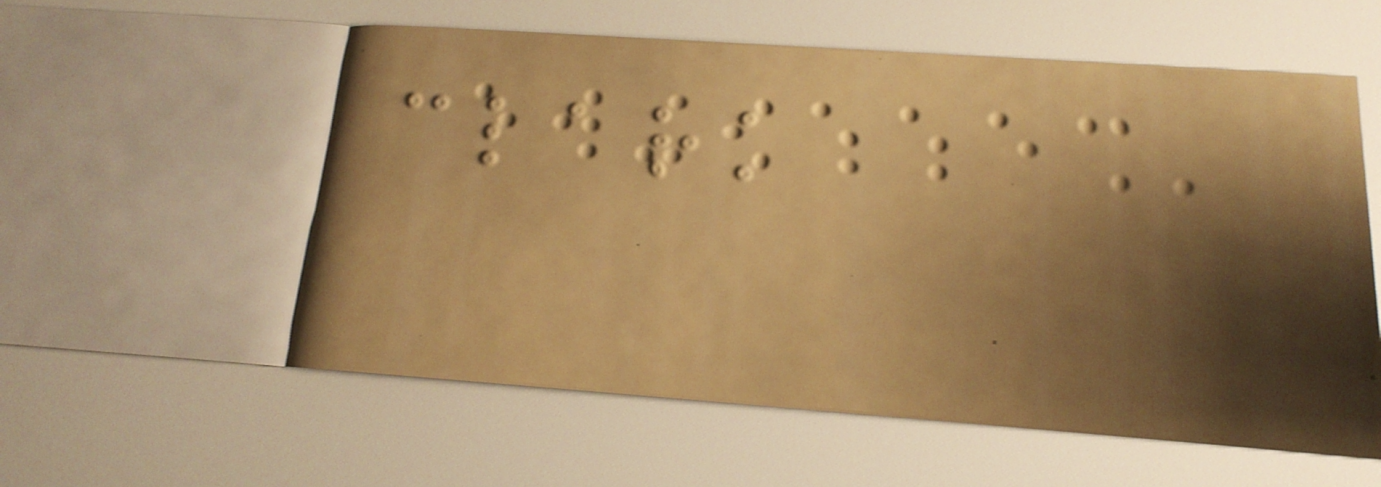clark
